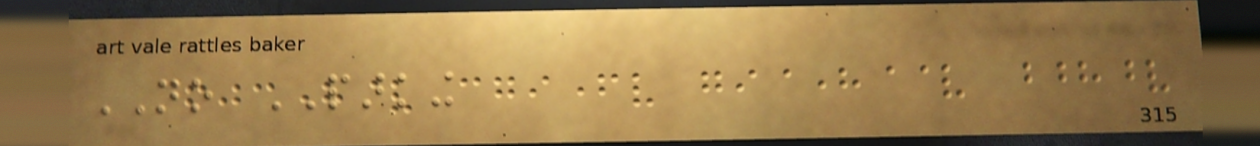NO PARKING
